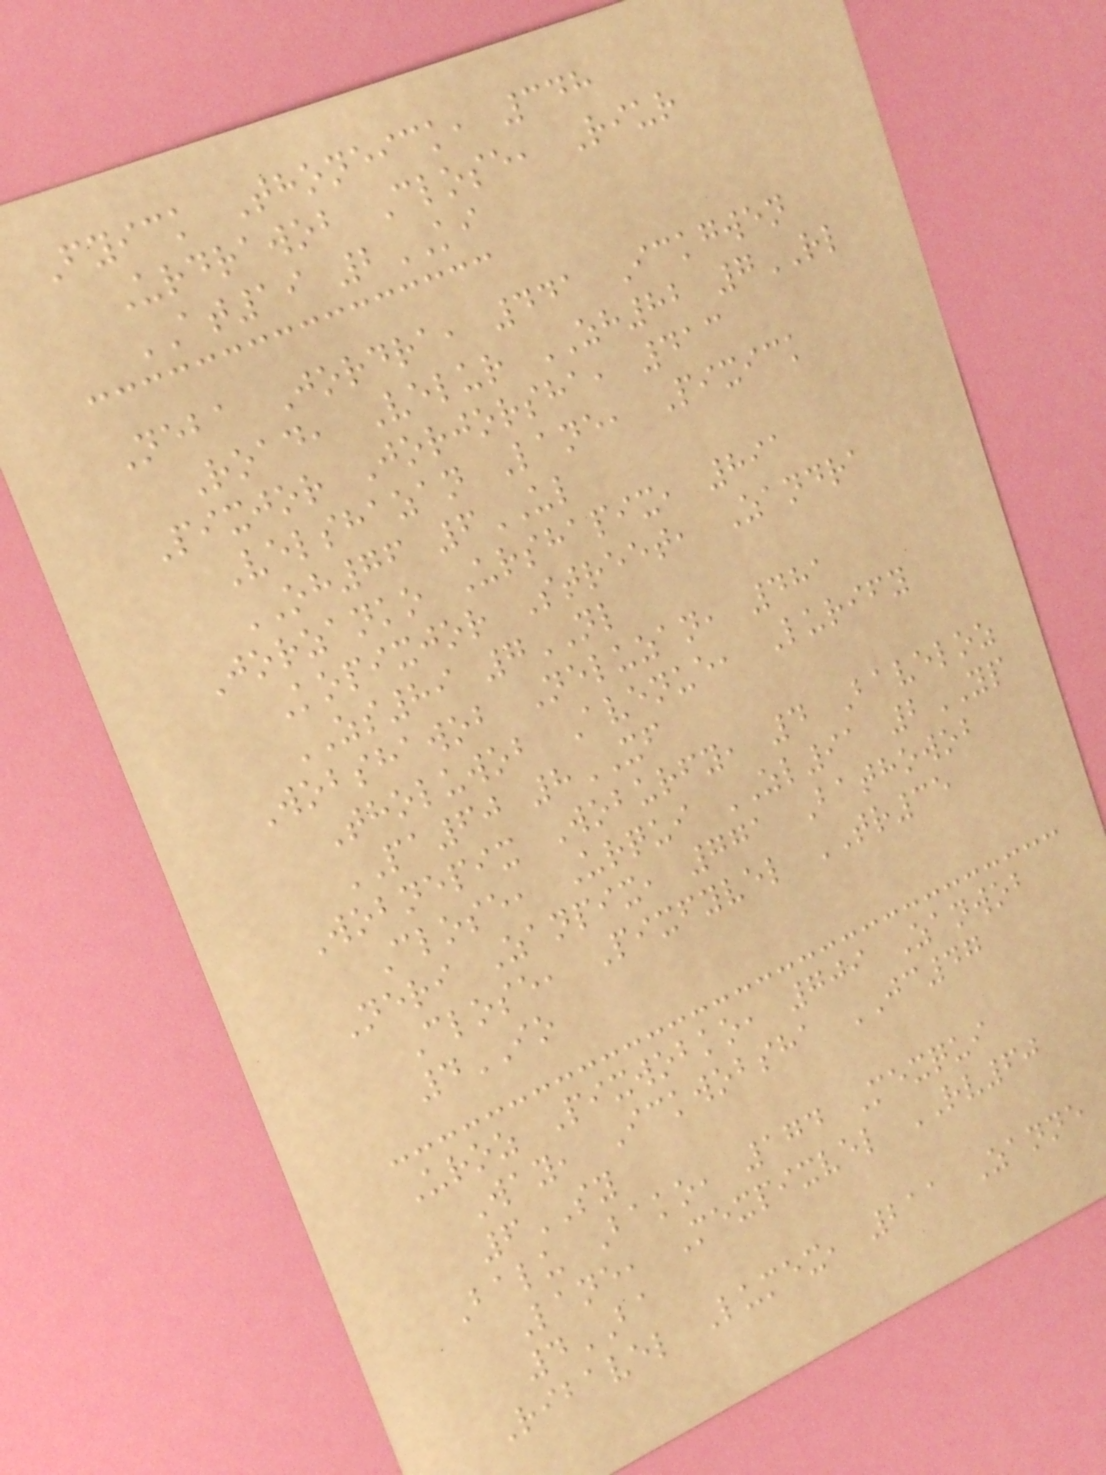Fyick Thoneick, 348
Urdrawob Close, Riur
AT19 2KI
Neba Jordra, 441 Ickgwen
Road, Velur ZH82 7RL
Pixjor Jorjorsha, 413
Velshazan Lane, Pixick
OH76 6UL
Jorzanko Urshapix, 891
Kopixjor Street, Zandra
ZS89 7NL
Wobshawob Neluzan, 481
Tholuwob Avenue, Lurify
PA60 8XF
Wobnepix Woburfy, 4 Baveloz
Close, Urqui ZL91 2YP
Neri Zanpix, 771 Bathowob
Close, Pixfyvel TR35
4IO
Uroz Pixwobko, 709 Zanwob
Way, Ickwobsha JC47
6SY
Balu Bako, 174 Mexqui
Lane, Mexpixvel RV60
4BA
Ribavel Lumex, 211 Zanne
